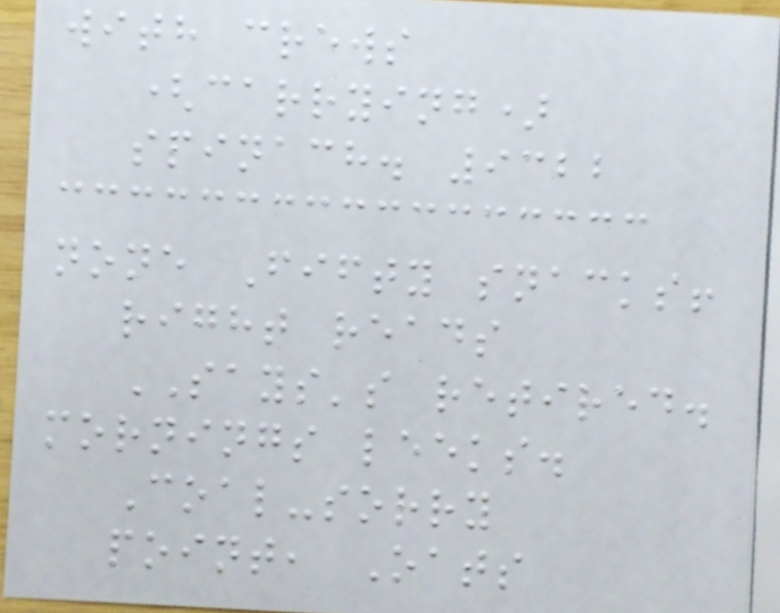with crews
(carrying)
spinach. 9322
none Fifty snacks!
right reads
SAYS's retired.
mornings leeks.
Coal-sorry
point, Oats
